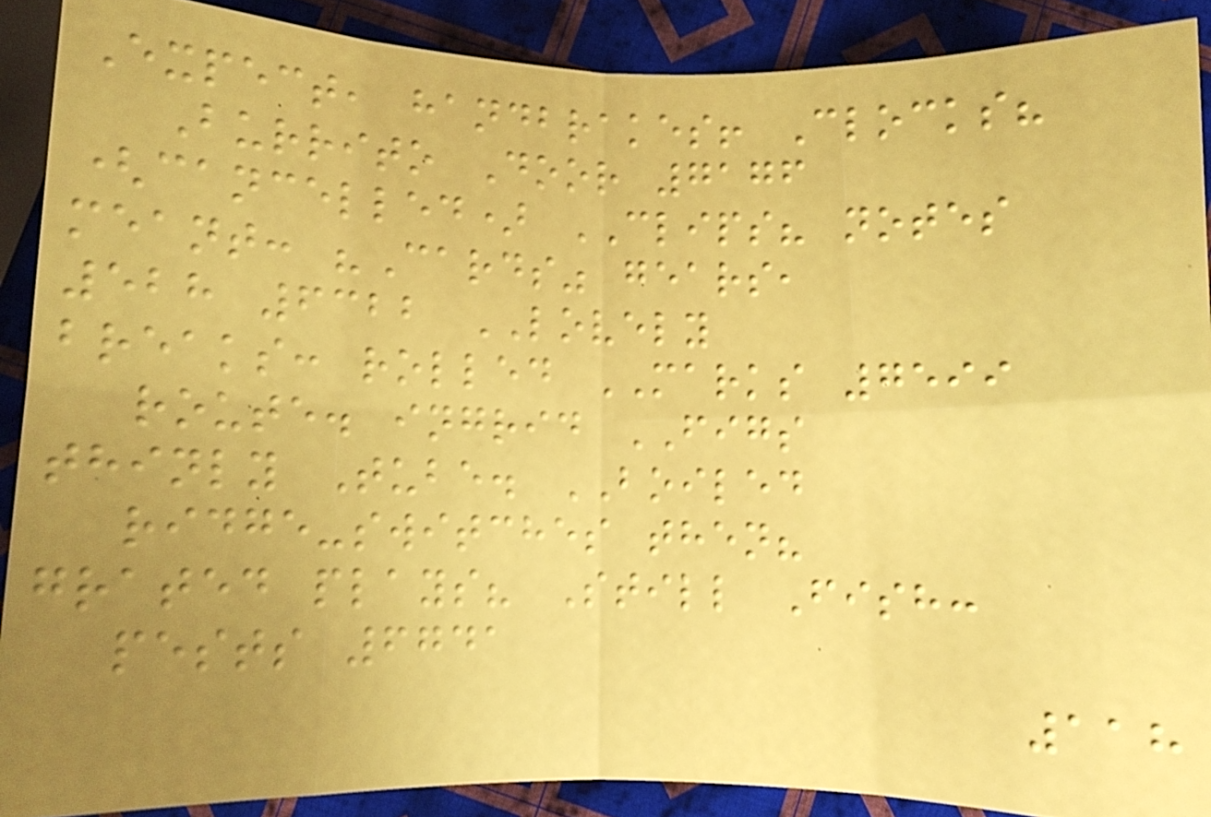Expect, handbrakes! Clocks?
Burrito Door 7176
(cancelled) CLIPS? notes
meant: "Cards" gears,
528 6322 LOVELY
breaks: rolled MARKS 7599
route. ingrid FIGS
thinly Tube. BOILED
ridge-switches then?
grated plays? Still Fish:
pests 6741
118
